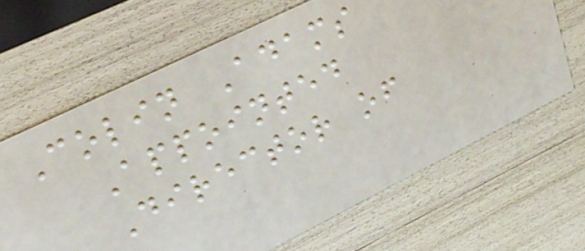Colin Adams
Appointed
Director of
